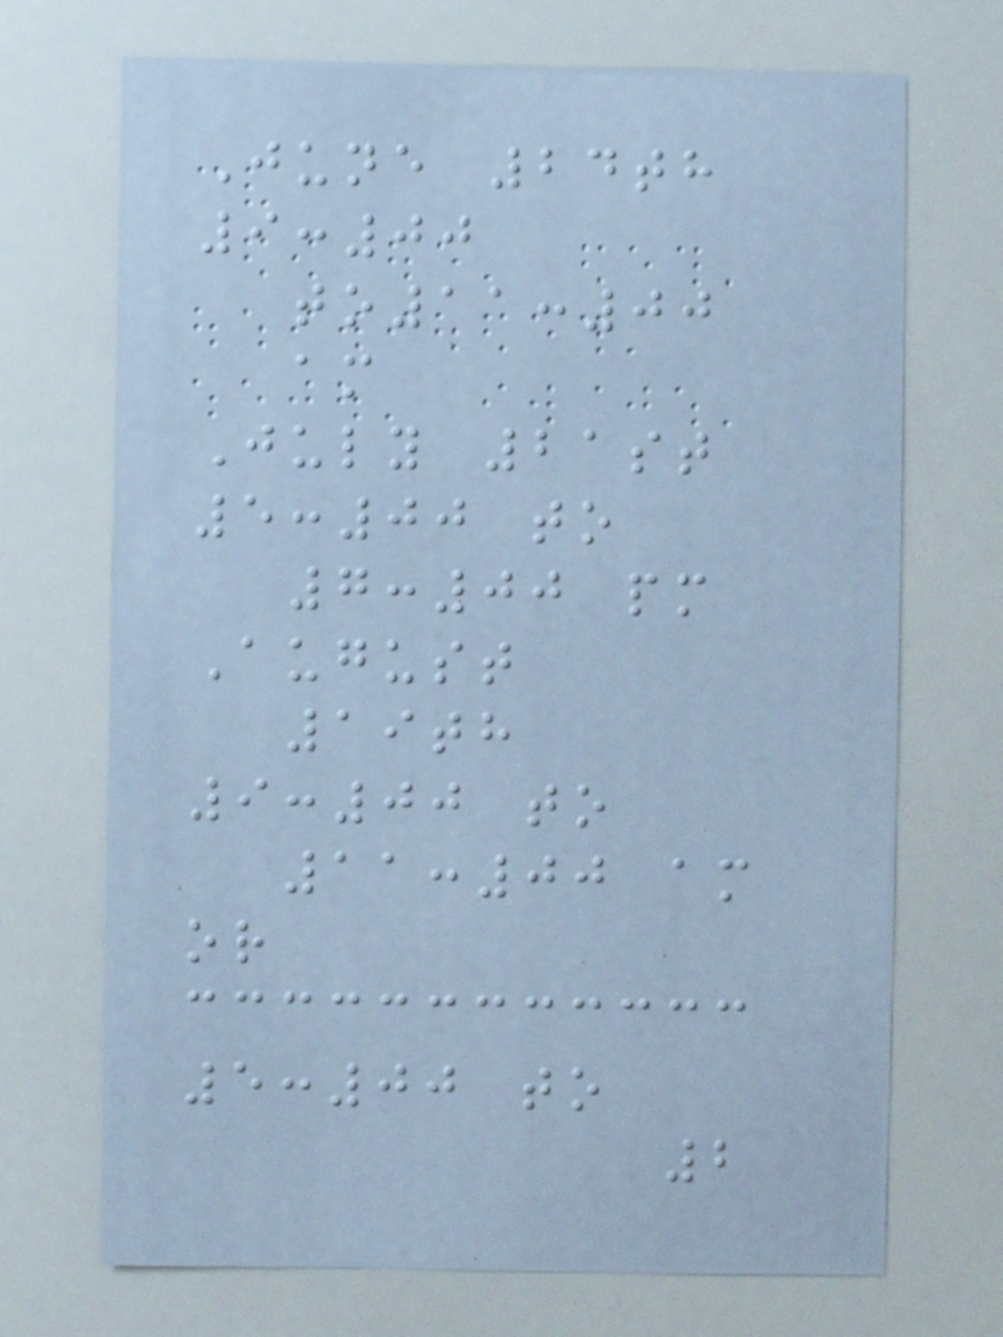June 24th
9:00
to11:00
am
July 21st
5:00 to
7:00 pm
August
19th
9:00 to
11:00 am
or
5:00 to
2
